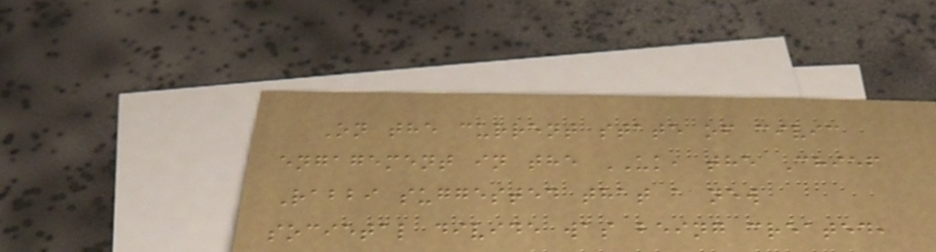On the current state of civic
engagement in the UK, the Chief
Rabbi suggested that a new
societal divide was being created,
